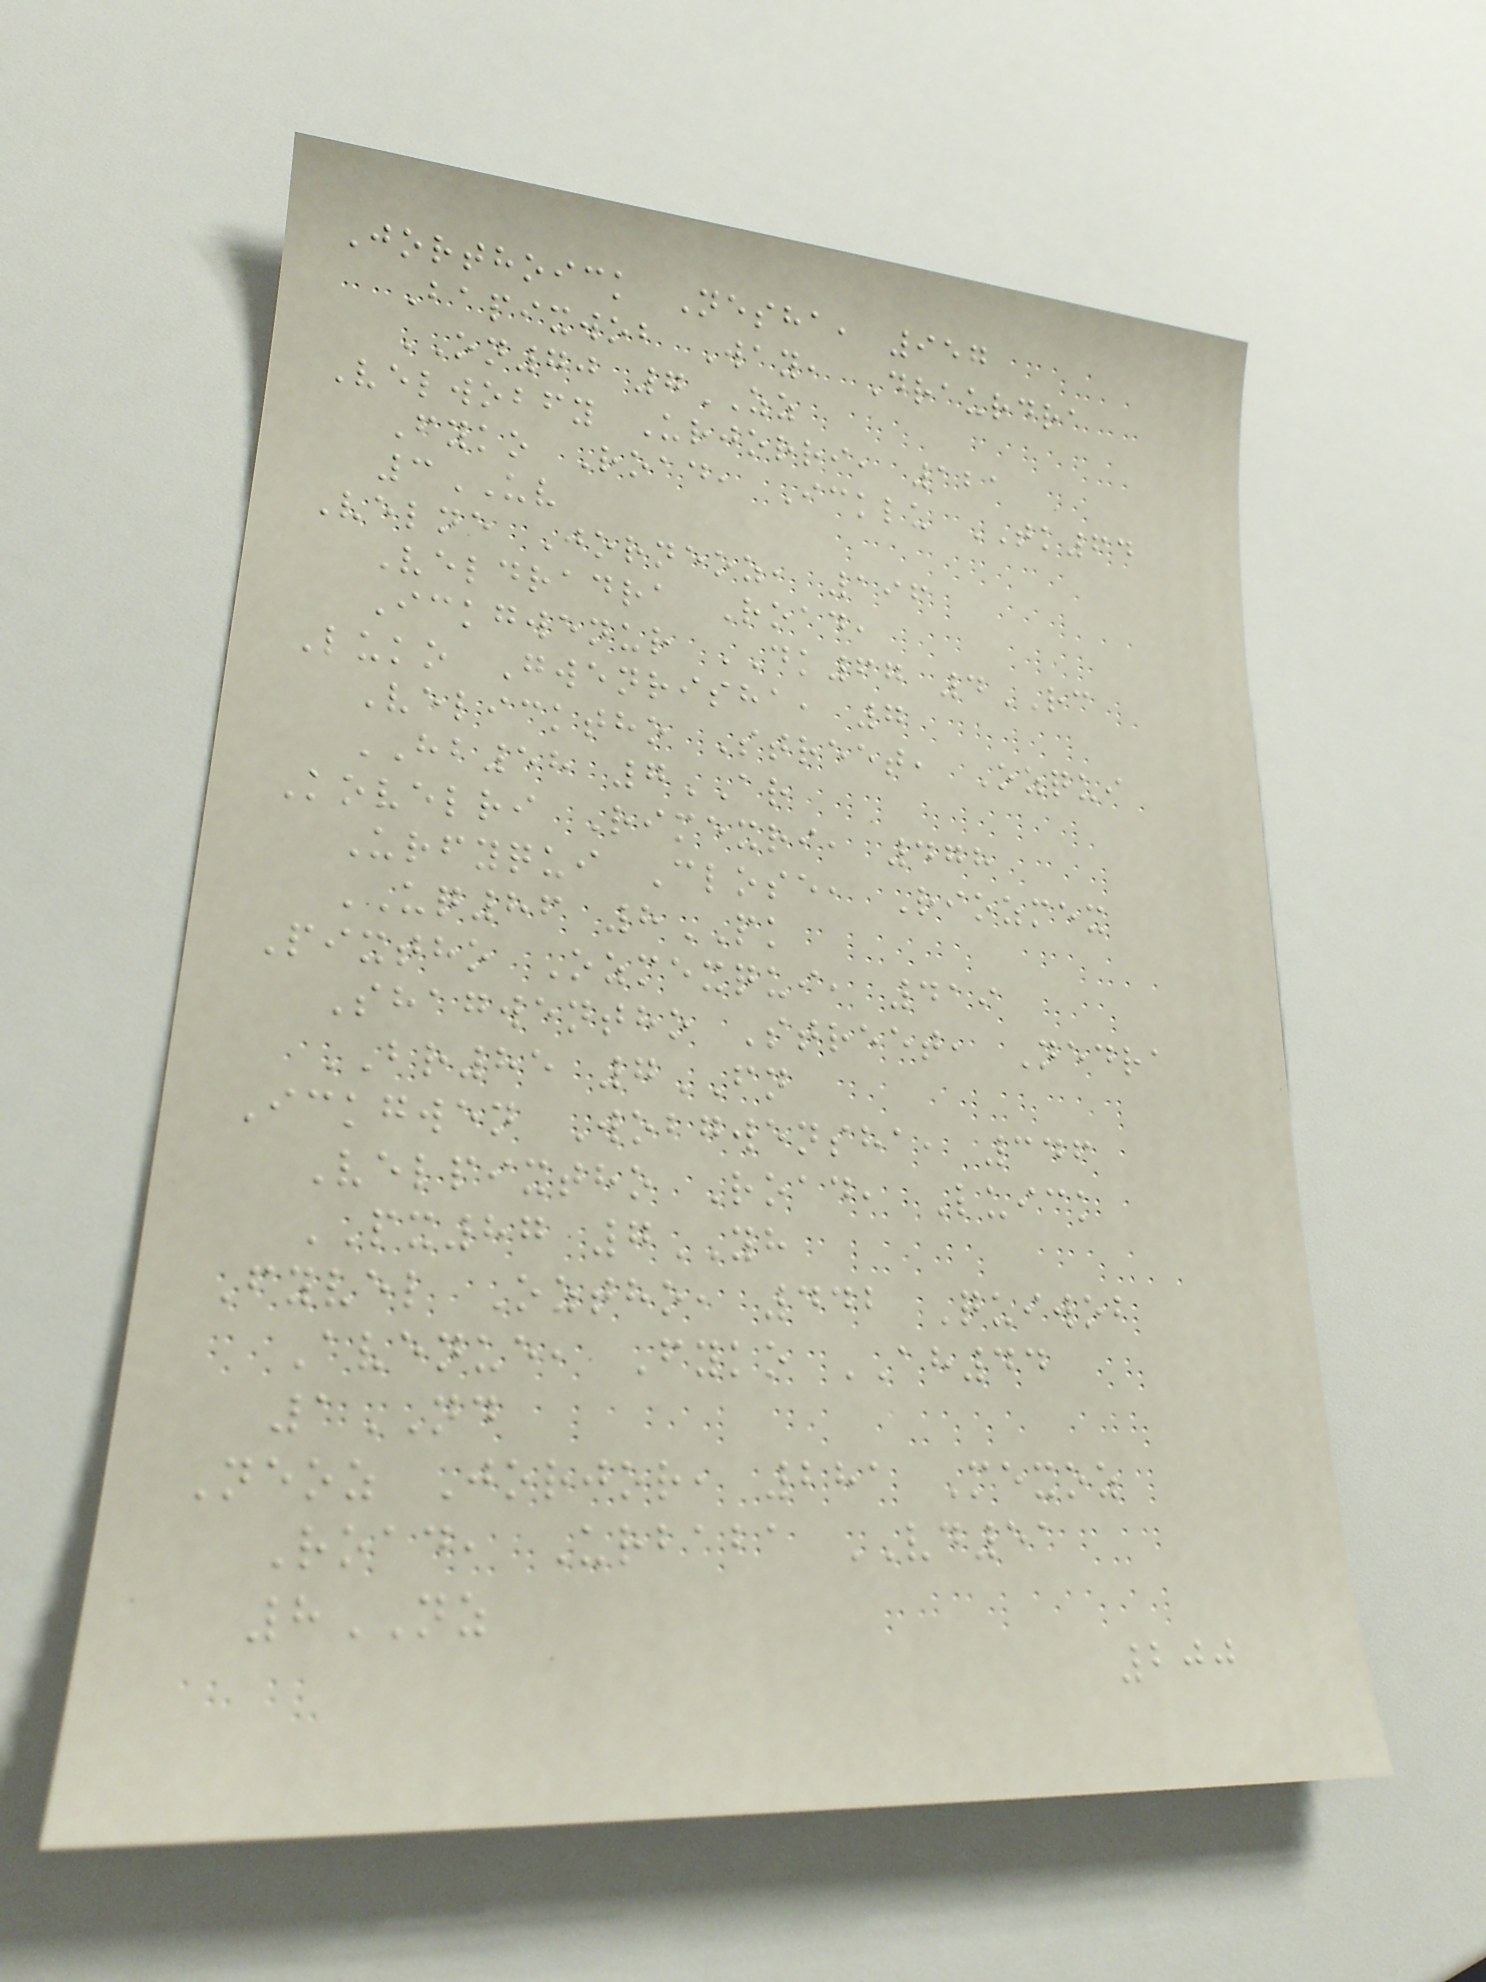Jorthoick Nesha, 957
Bapixwob Way, Draurdra
ON70 7ZZ
Velwobfy Urjorri, 121
Fyko Road, Icklu TK64
3UV
Velne Jorneoz, 196
Veldradra Road,
Ickgwenur DK67 4RC
Luko Gwenrisha, 7
Velicktho Street, Ozqui
HB58 7AR
Kovelri Rimexri, 478
Urfyqui Close, Riozmex
UQ86 8PK
Pixtho Ozmexqui, 419
Shagwentho Street, Nedra
BR85 7FN
Ickgwen Wobgwensha, 346
Velpixtho Road, Luick
PX87 7YH
Fyvel Oztho, 442 Quiwob
Avenue, Fyko AH44
1ND
Neoz Jorjor, 281 Mexoz
Road, Urbaba VD51
8NZ
200
